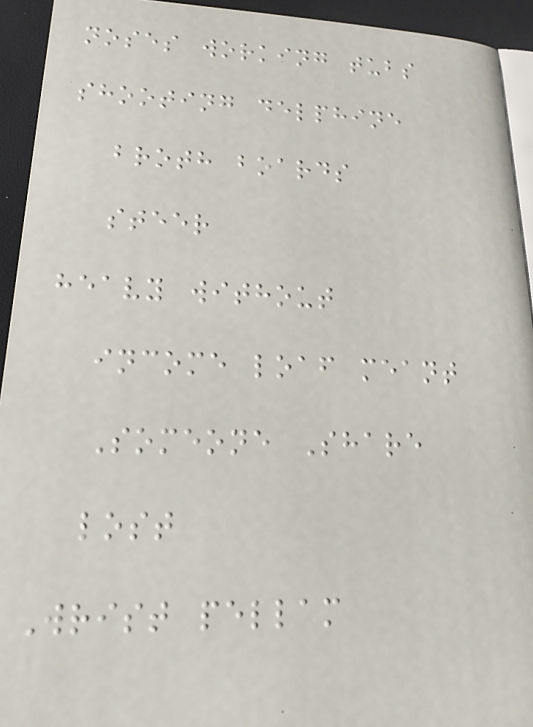noses working tubs
shooting delphine
broth boards
steer
heavy without
income loaf meant
Someone Share
lost
Wrist pellam
